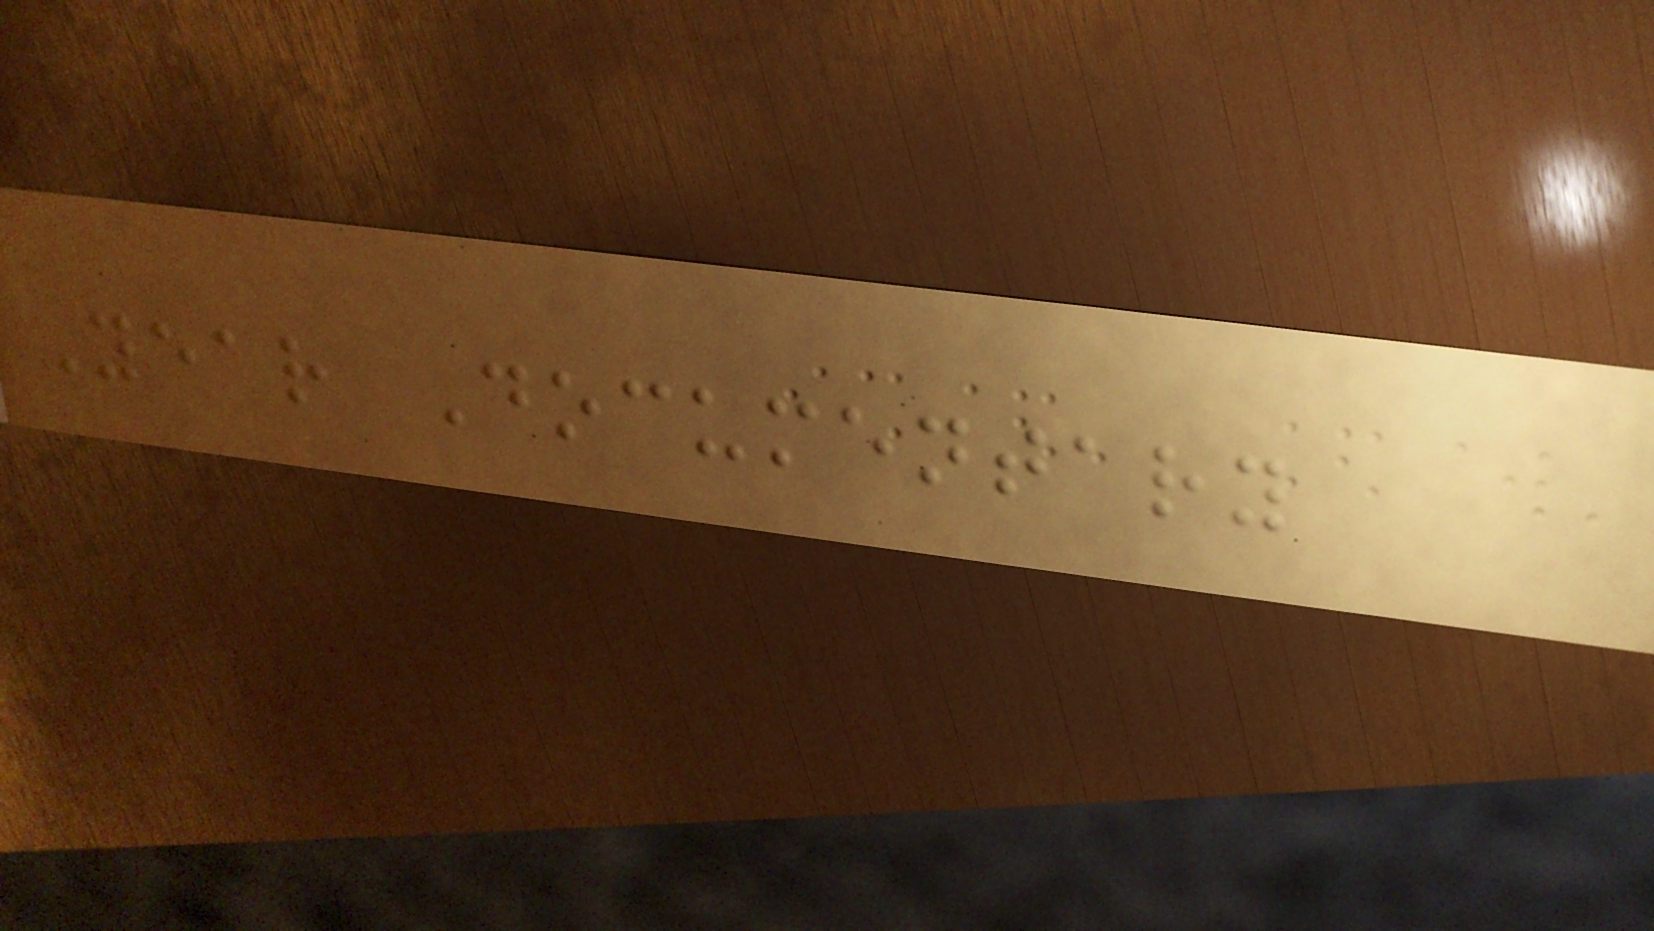Year Documentary
